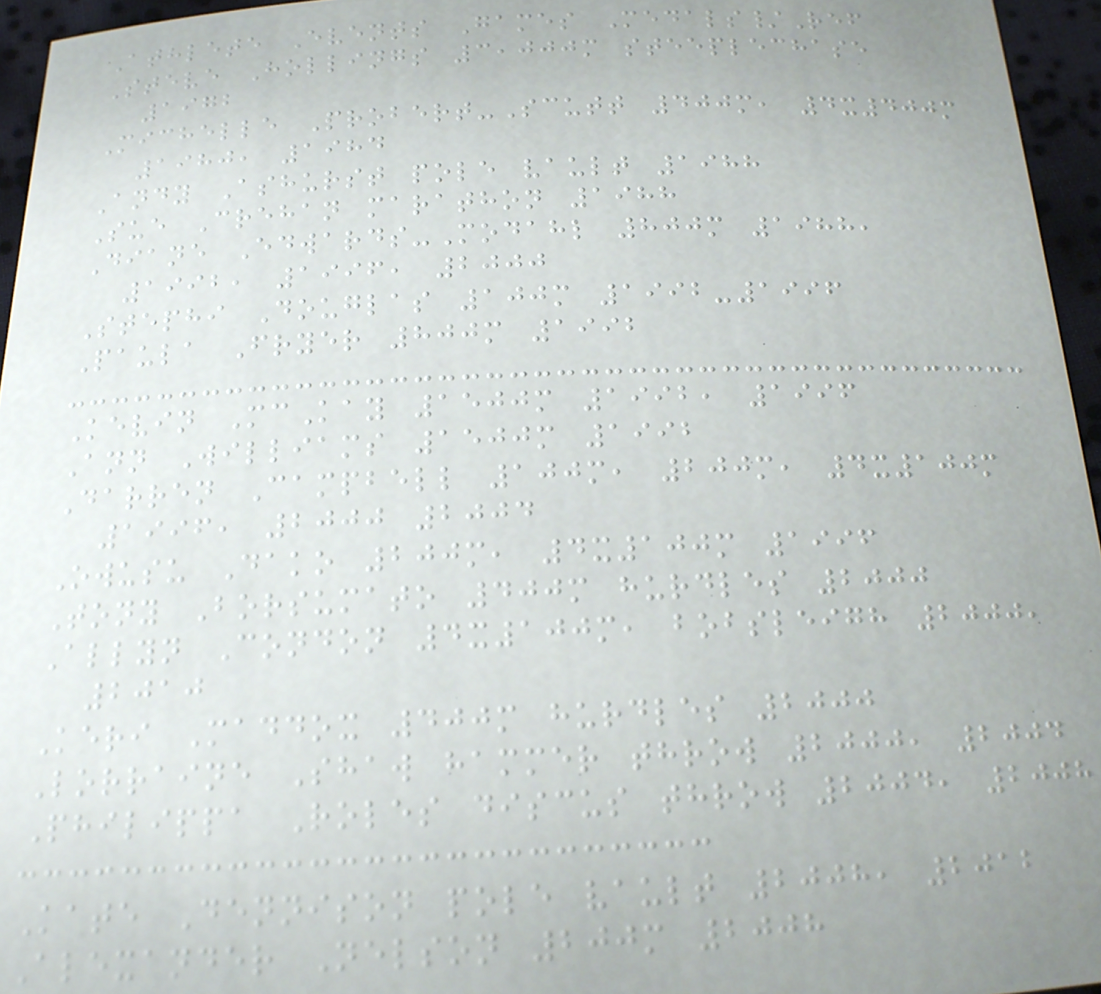Athlete Events Games Medals/Ref
Steve Hollings 3,000m steeplechase
1972
Michelle Probert-Scutt 400m, 4x400m
1980, 1984
Andy Ashurst pole vault 1988
Sue Crehan marathon 1988
Diane Edwards-Modahl 800m 1988,
1992, 1996, 2000
Stephi Douglas 100m 1992-1996
Paula Fryer 800m 1992
Kevin McKay 1500m 1992, 1996
Ann Williams 1500m 1992
Darren Campbell 100m, 200m, 4x100m
1996, 2000 2004
Owusu Dako 200m, 4x100m 1996
Tony Borsumato 400m hurdles 2000
Allyn Condon 4x100m, bobsleigh 2000,
2010
Keri Maddox 400m hurdles 2000
Lorraine Shaw hammer throw 2000, 2004
Philippa Roles discus throw 2004, 2008
Kate Dennison pole vault 2008, 2012
Alexander Nelson 200m 2008
